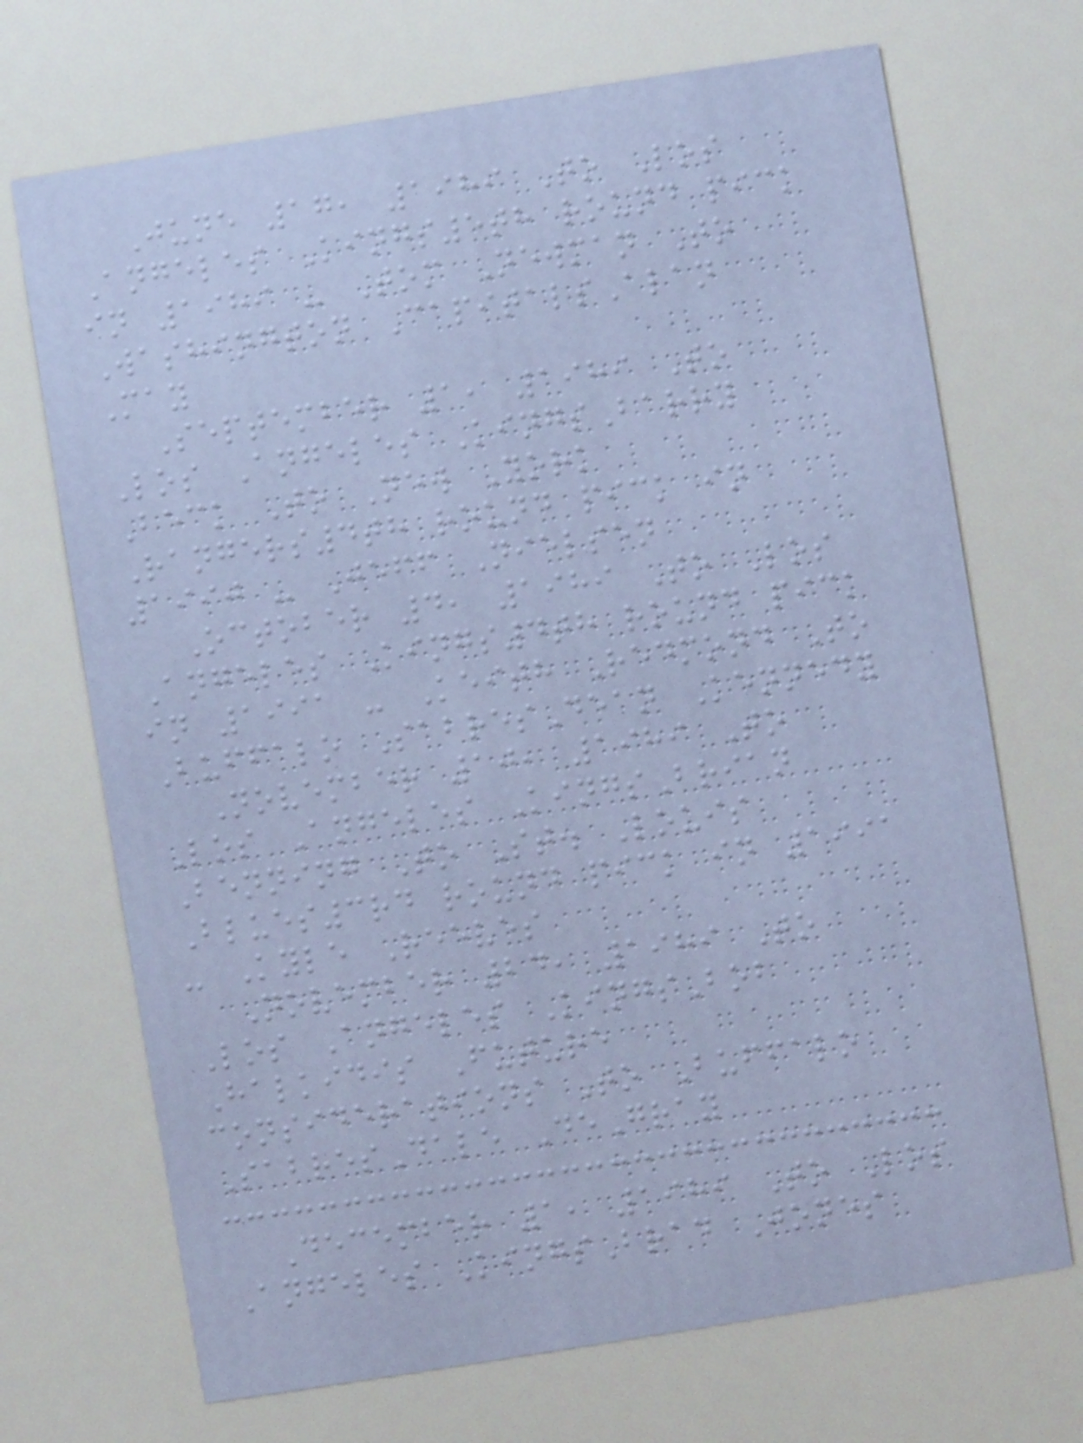June 17, 1989 To Los
Angeles Kings5th round pick
in 1989 - Tom Newman To
Washington CapitalsAlan
May
September 1, 1989 To
Los Angeles KingsBarry
Beck To New York
Rangers4th round pick in
1990 - Jeff Nielsen
October 4, 1989 To Los
Angeles Kings4th round pick
in 1991 - Keith Redmond To
Buffalo SabresDean Kennedy
November 10, 1989 To
Los Angeles KingsBrian
Benning To St. Louis
Blues3rd round pick in 1991
- Kyle Reeves
November 24, 1989 To
Los Angeles KingsBob
Halkidis Future
considerations To Buffalo
SabresDale DeGray
December 1, 1989 To Los
Angeles KingsBrad Jones
